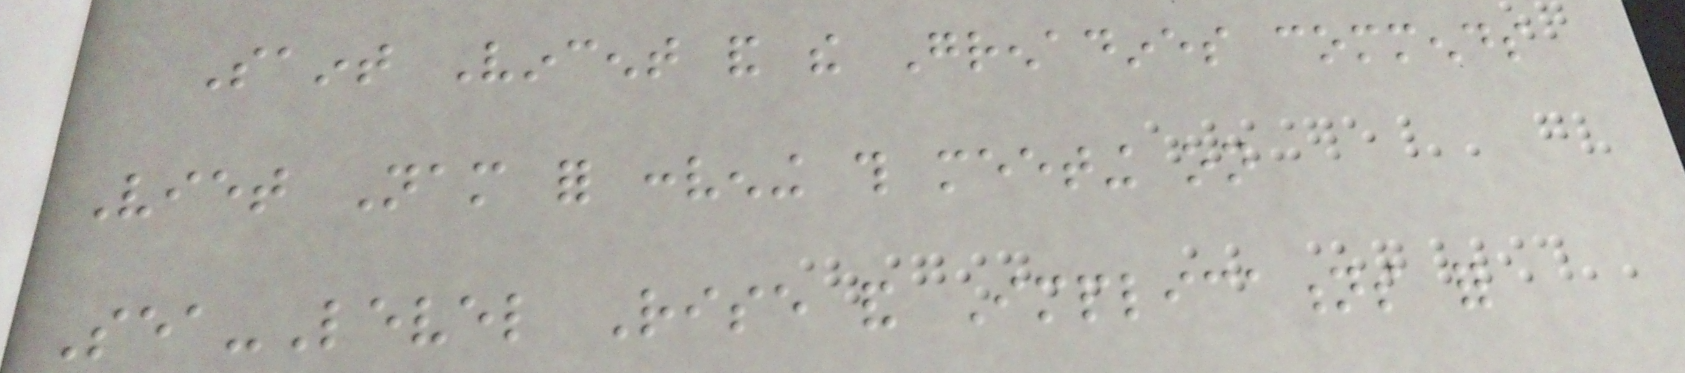Saint Vincent and the Grenadines commends
Viet Nam for convening this meeting on
Sea-Level Rise and Implications for
